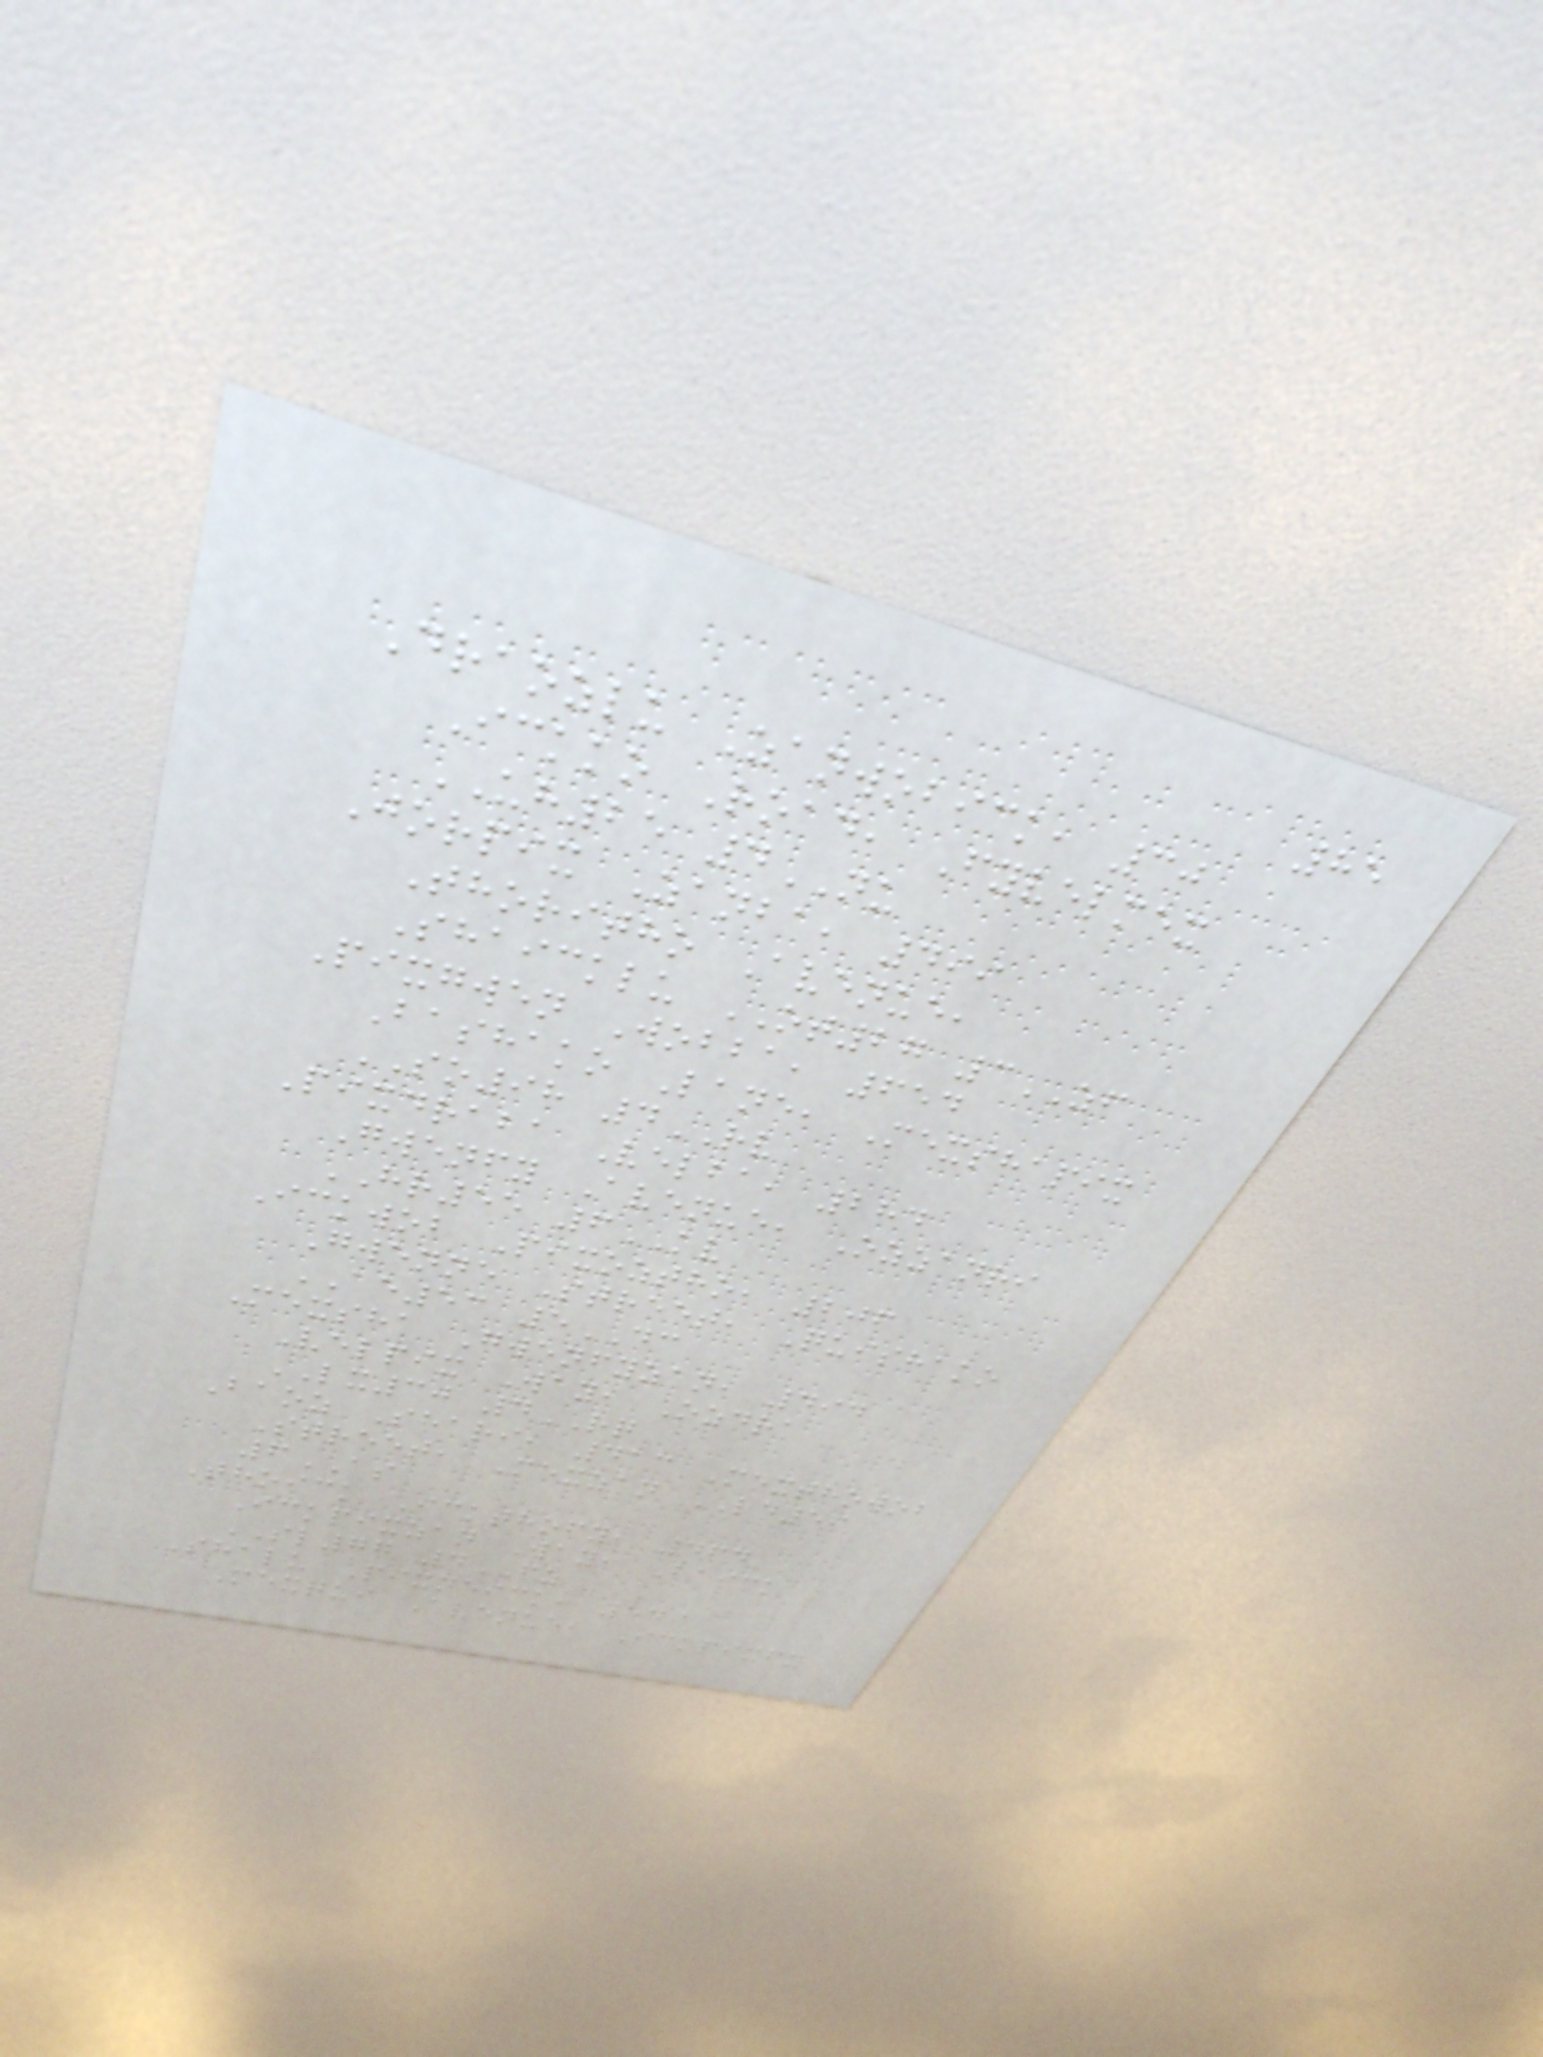85
Draozlu Zanwobick, 30
Ickko Road, Fyvelmex
UH25 4NU
Jorpix Zanba, 499
Thoritho Avenue,
Shaicklu OT27 3ZF
Pixgwen Wobba, 654
Bashako Lane, Mexshapix
SO98 4RV
Pixdraba Velba, 284
Gwenfy Avenue, Ozzanri
HR55 6KV
Ickwob Pixoztho, 206
Gwenne Street, Quishako
AE53 5DC
Mexsha Gwenfyzan, 494
Velpix Way, Ozdra
LX30 4RQ
Baoz Shari, 413 Mexthowob
Street, Mexzan LD59
6AS
Thoick Ickthofy, 464
Ickpixzan Way, Baick
SL77 4FZ
Shalu Pixneick, 549
Mexqui Avenue, Ickpixfy
